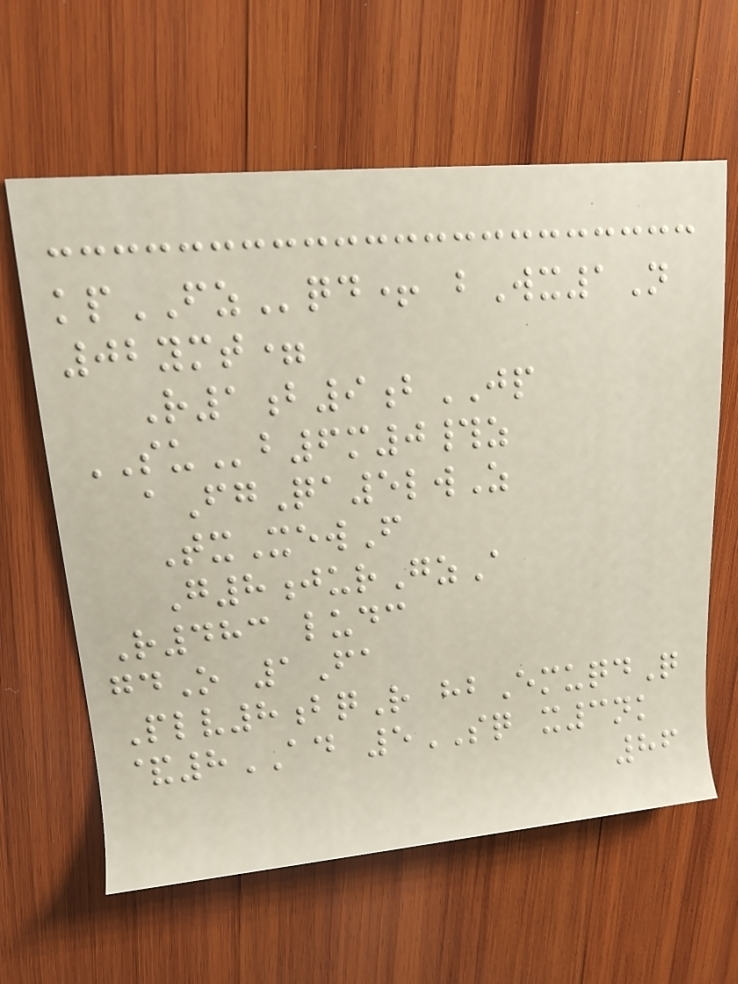kpFZqd+ bWx1N
02ymt=
R1b9bJP
SUb6m0#z
aFgQa5lwZ
TxXewF
G8jurGzA
R483 ludc
gdO 1Fa
Plv8bqR hbEmuqdQ
&8AD 5SQ x3nk
86
